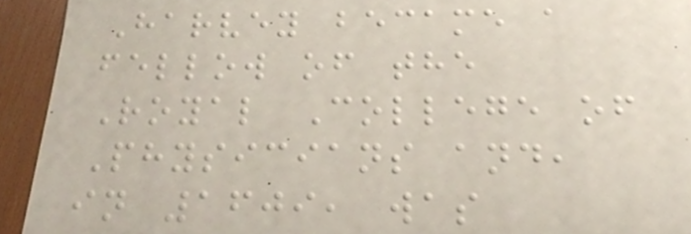Harvey became a
fellow of the
Royal College of
Physicians and,
in 1609, was
